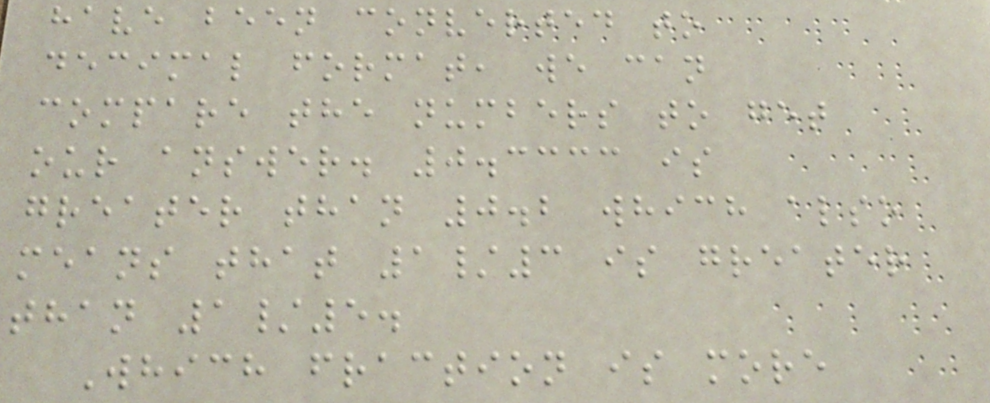have been converted to
decimal format, we can
compare the numbers to get
our answer. 0.3333 is
greater than 0.2 which also
means that 1/3 is greater
than 1/5.
Which fraction is more
